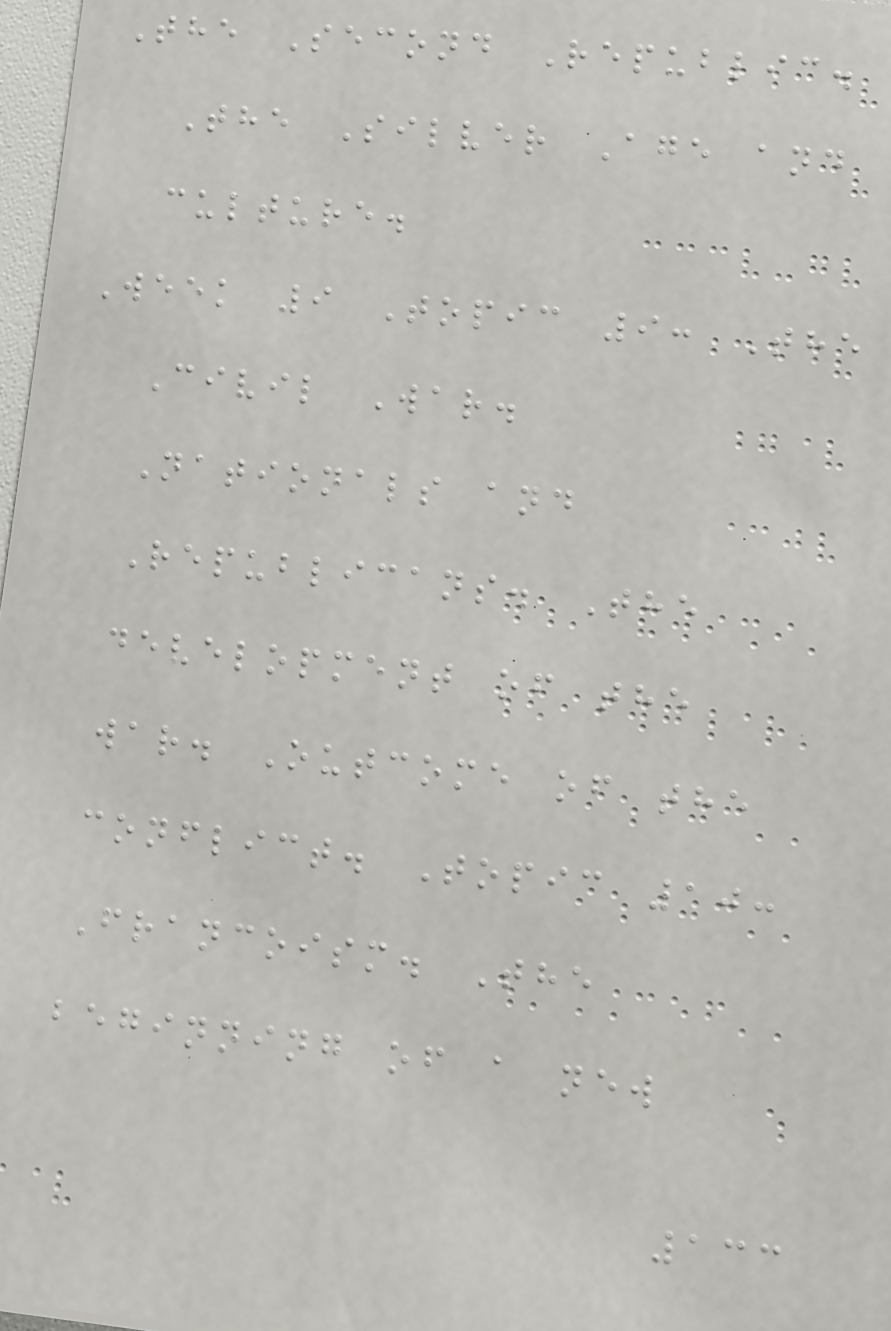The Second Republic.
The Silver Age and
culture.
Week 9 Topic 9: The
Civil War.
Nationals and
Republicans. The
development of the
war. Outcome of the
conflict. Topic 10:
Francoism. The
beginning of a new
133
